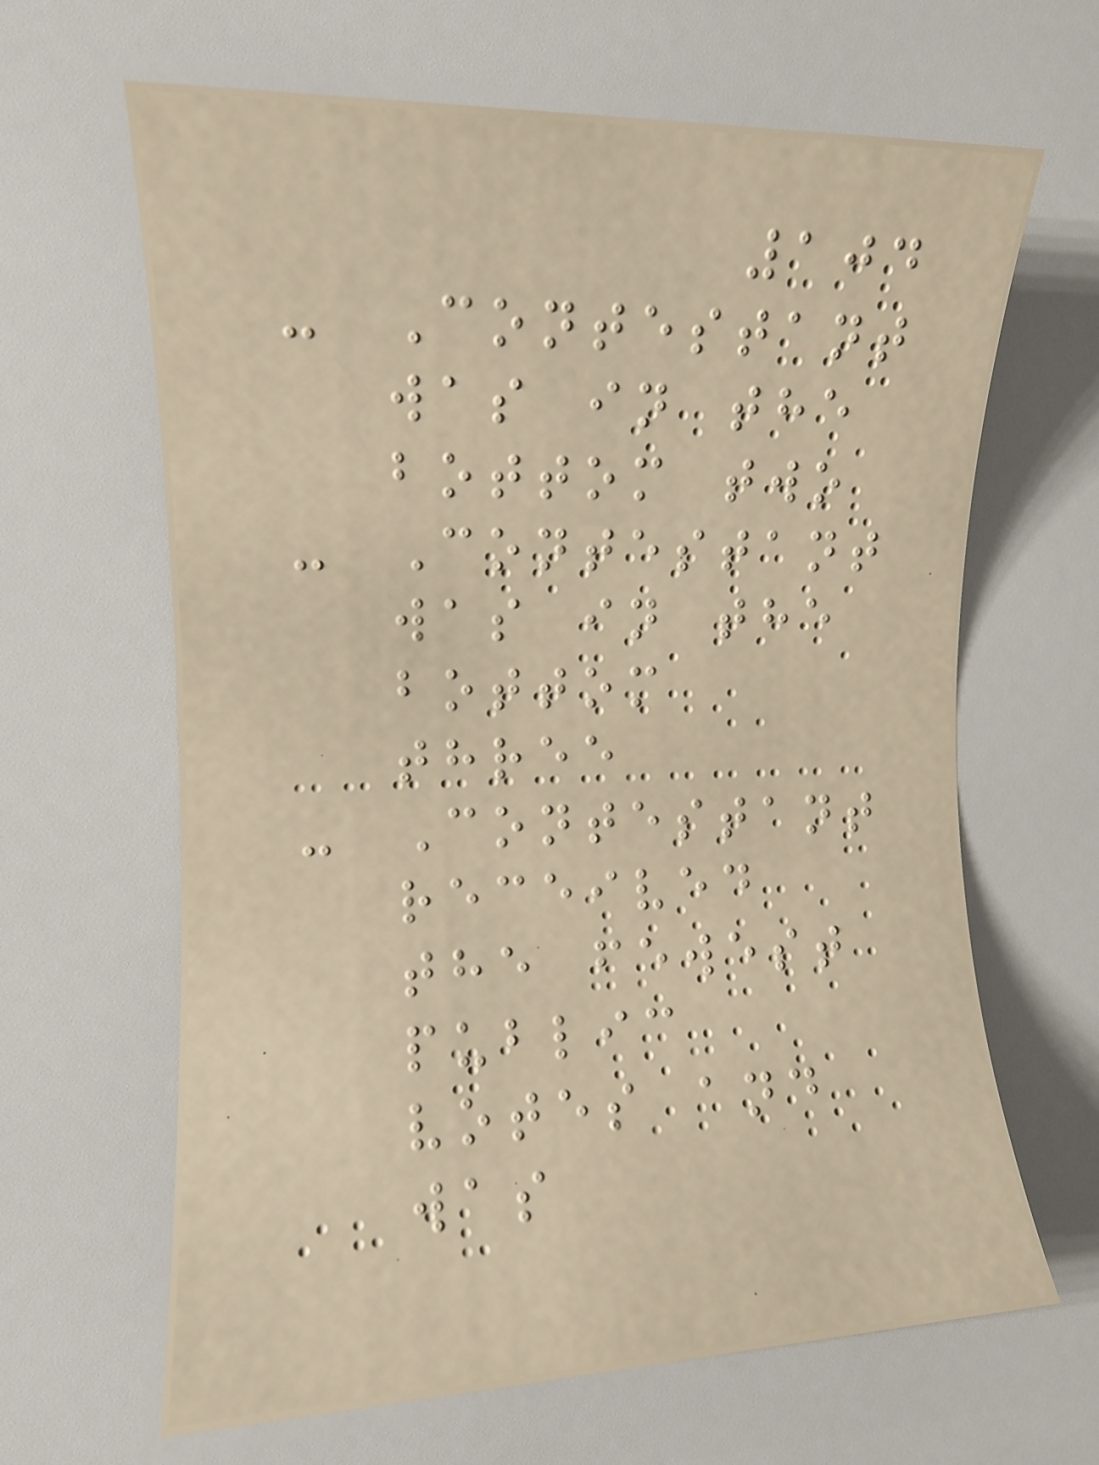104
- Contestant
was in the
bottom two
- Contestant
was in the
bottom
three
- Contestant
received
the fewest
public
votes and
was
